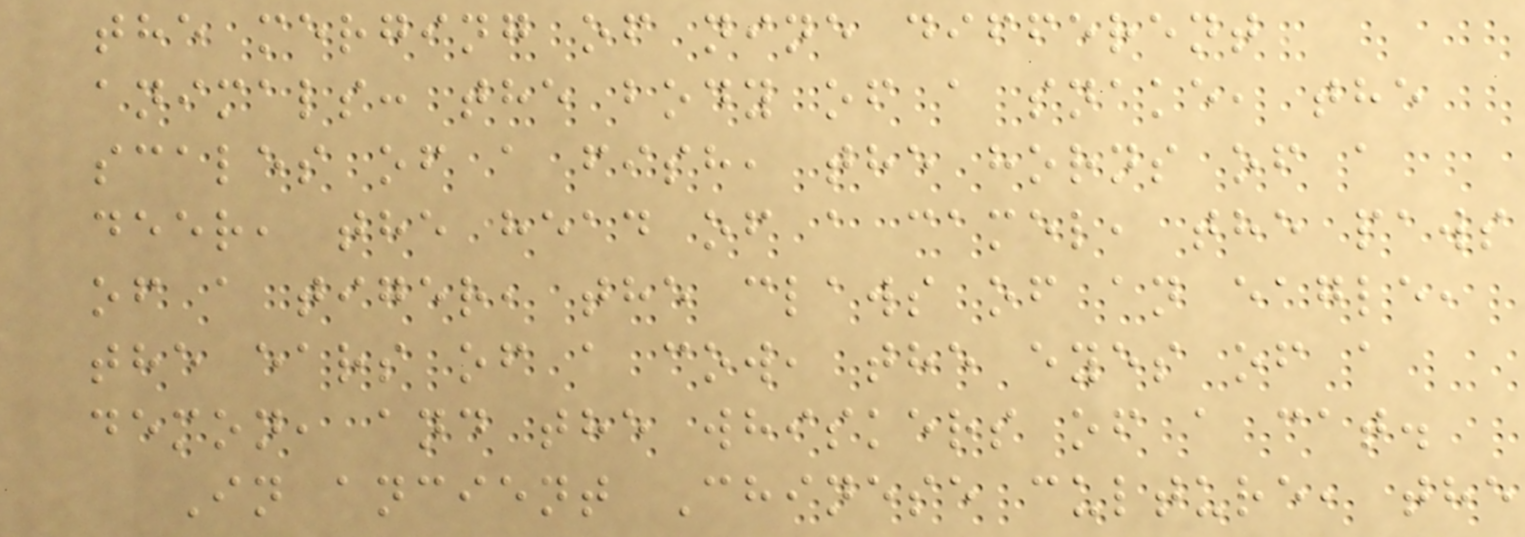the merging of nine different
animals: the body of a snake, the
scales of a fish, the horns of a
deer, the head of a camel, the paws
of a tiger, the claws of an eagle,
the ears of a cow, the eyes of a
demon, and the whiskers of a cat.
In ancient Chinese culture, the
